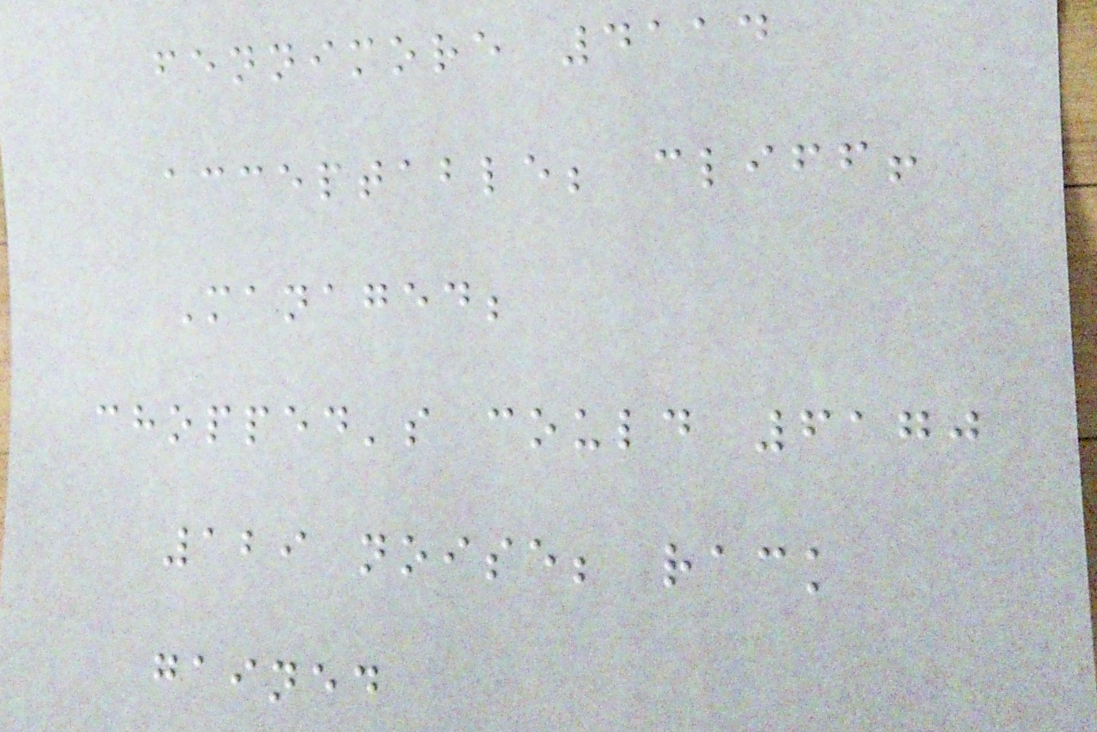fennimore 4114
acceptable; cliff!
Managed;
chopped's could 6170
129 noise; rack
gained
